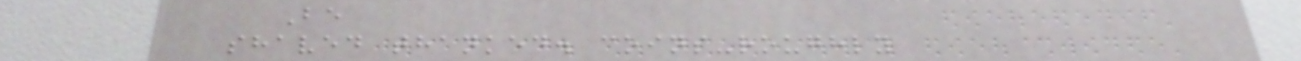Be
shaved thanked. coins-roughly
